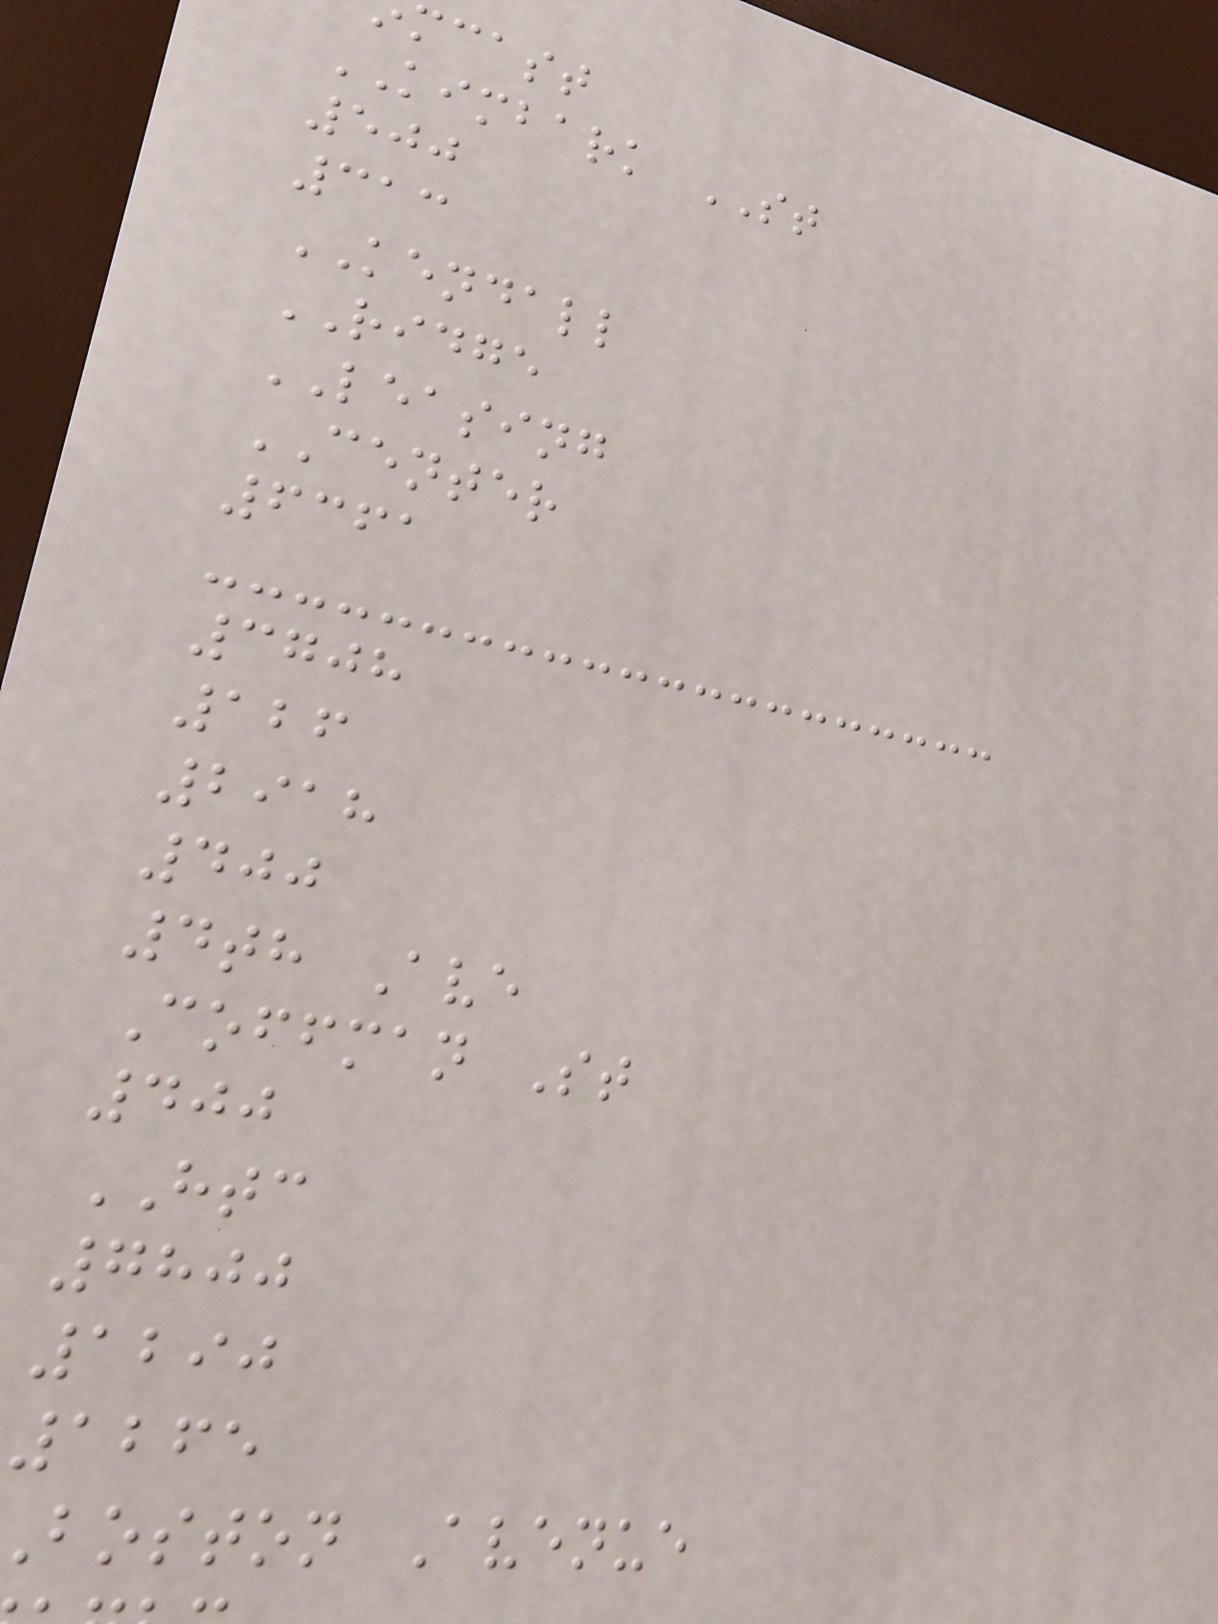mcast
KIMBARK ST
500
313
KENDALL
RIDGE
LEASING
CENTER
6361
3708
126
2918
400
4th Ave
Coffman St
400
HTC
7800
1290
1265
boston Avenue
